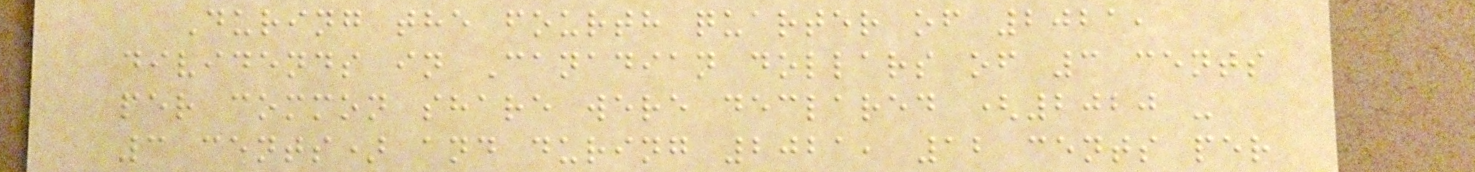During the fourth quarter of 2021,
dividends in Canadian dollars of 3 cents
per common share were declared (2020 -
3 cents) and during 2021, 12 cents per
